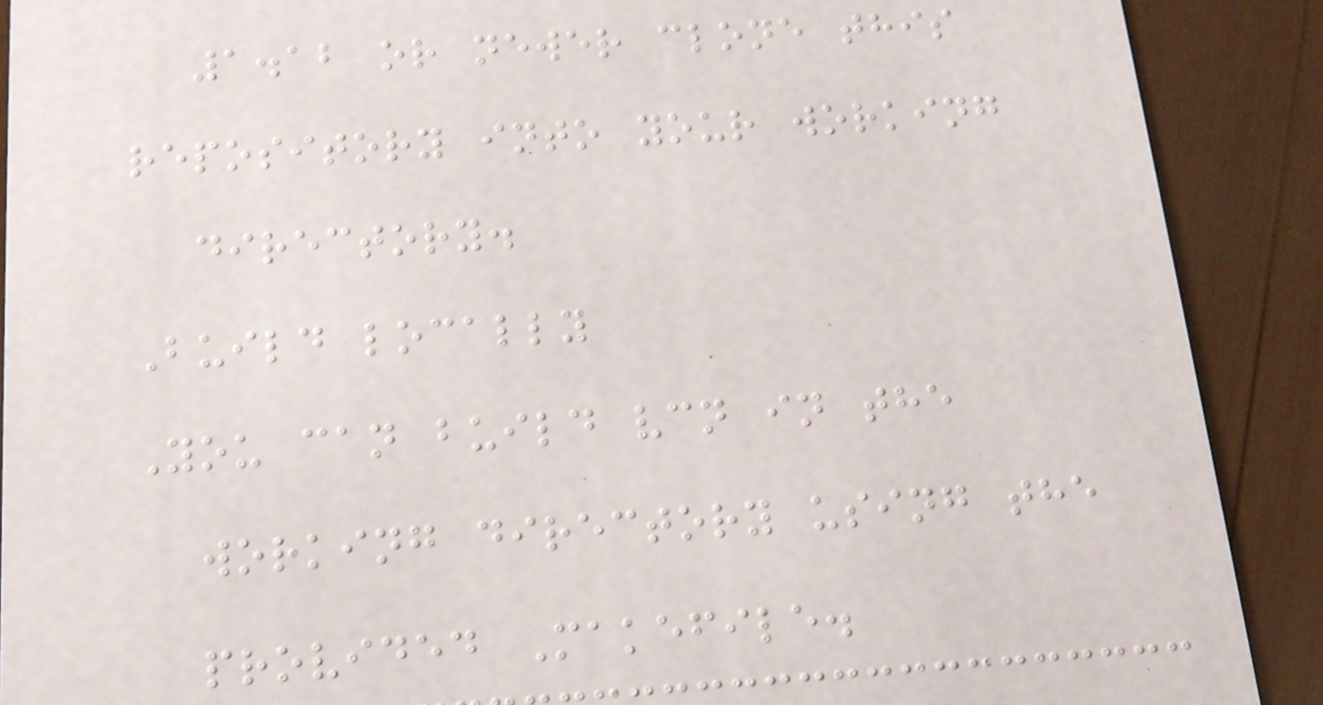1.12 or newer clone this
repository into your working
directory.
Build locally
You can build vcn in the
working directory using the
provided Makefile.
